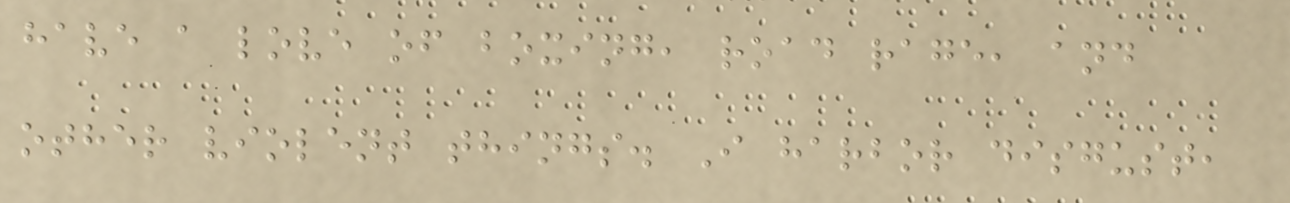have a love of boxing, road rage, and
other violent things. I harbor disgust,
